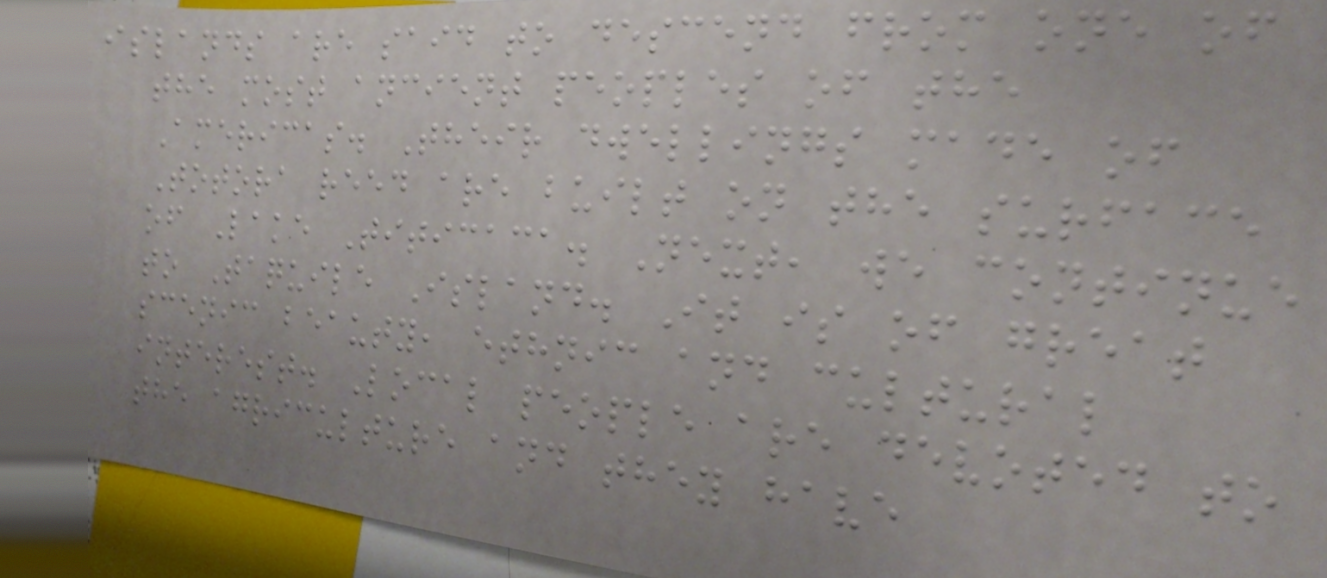islands are said to descend from one of
the most ancient peoples of the
Americas. Their dwellings made of
Totora reed are built on the surface
of Lake Titicaca. Next, we continue
to Taquile Island. It is of great
scenic beauty, ethnic and cultural
interest. Local people are devoted to
the agriculture and they have
